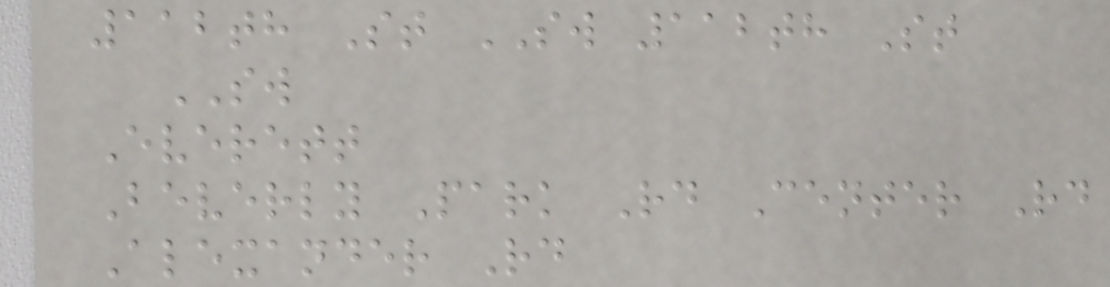112th St SW 112th St
SW
Everett
Beverly Park Rd Center Rd
Alexander Rd
